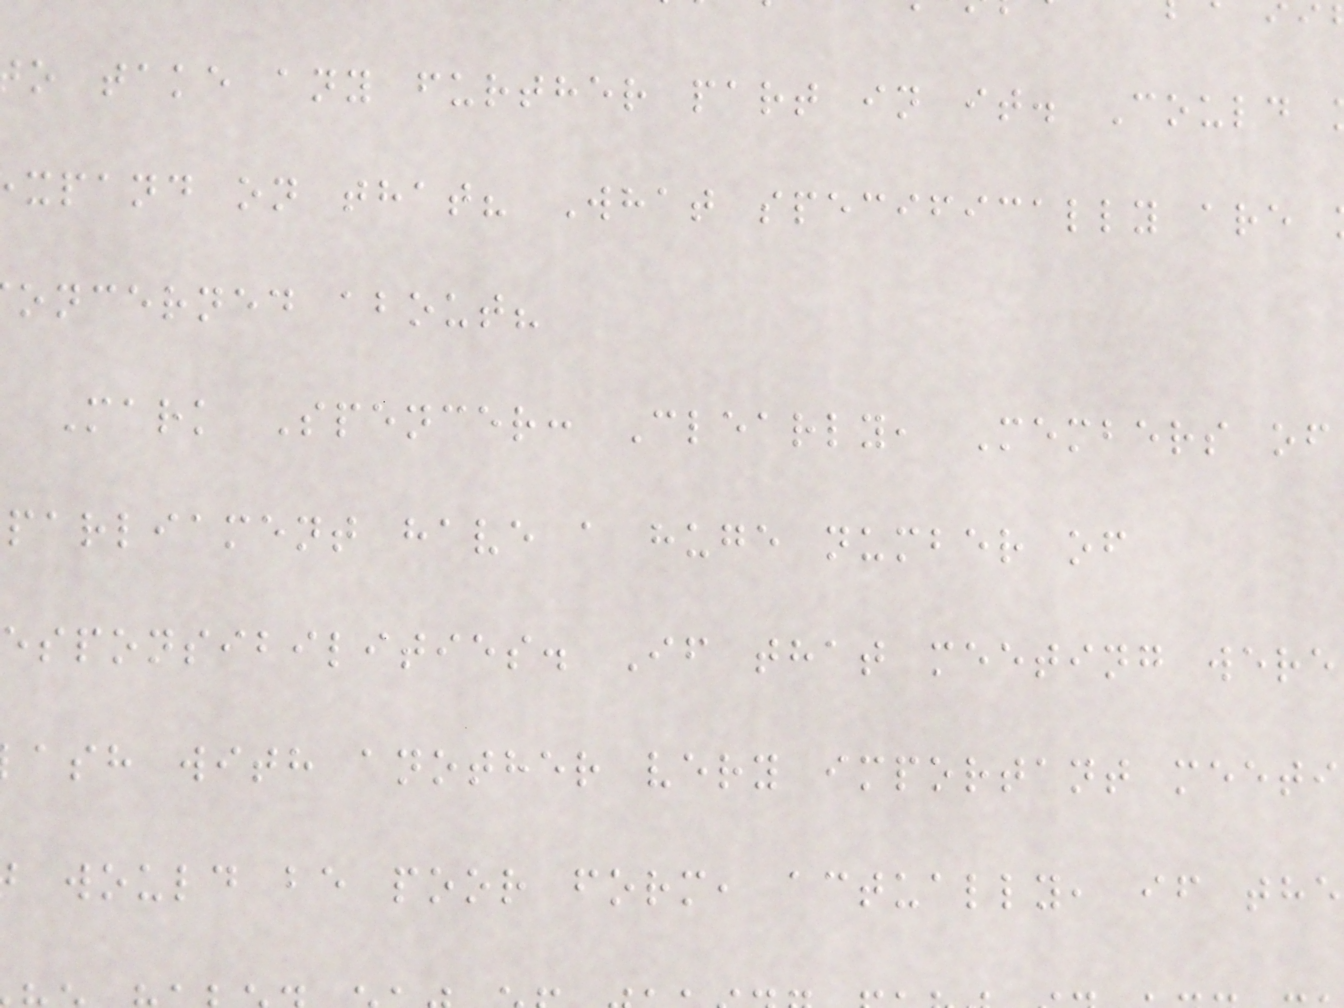o take any further part in it. Could
xpand on that? What specifically are
oncerned about?
Mark Spencer: Clearly, Members of
parliament have a huge number of
esponsibilities. If that meeting were
ash with another very important meeti
would be poor form, actually, if the
